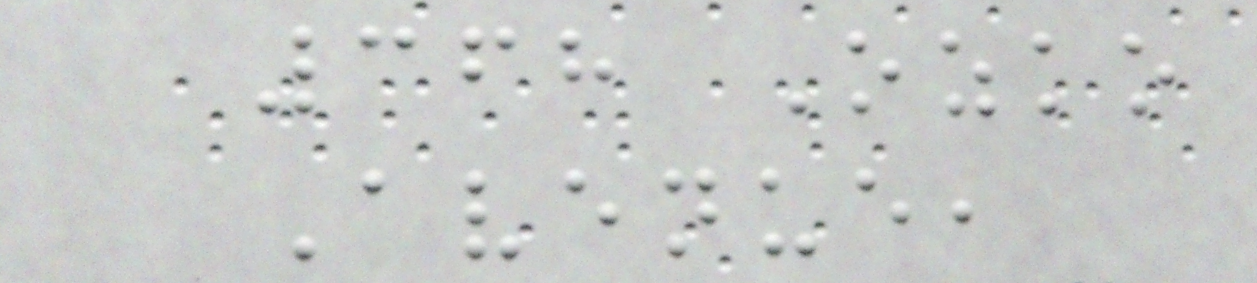368 Ozko
Avenue,
